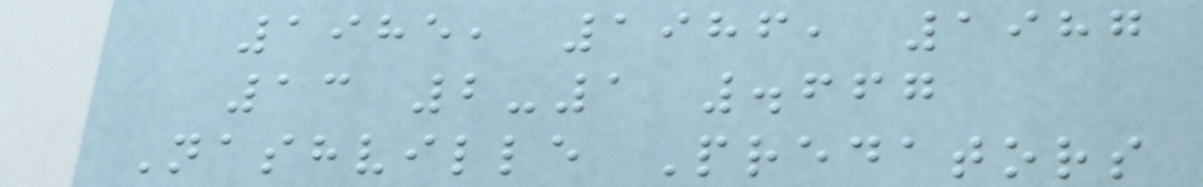1985, 1986, 1987
13 2-1 .667
Nashville Predators
